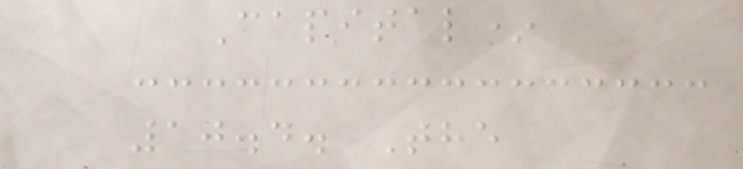Capital*
10.4. The
